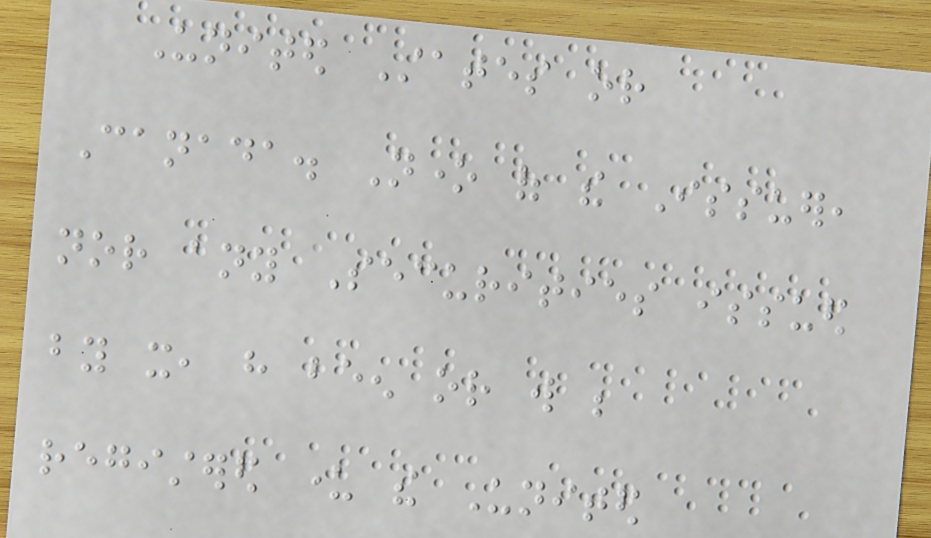United States or
Canada. None of the Issuer,
nor any Securities issued
by it, have been or will be
registered under the United
